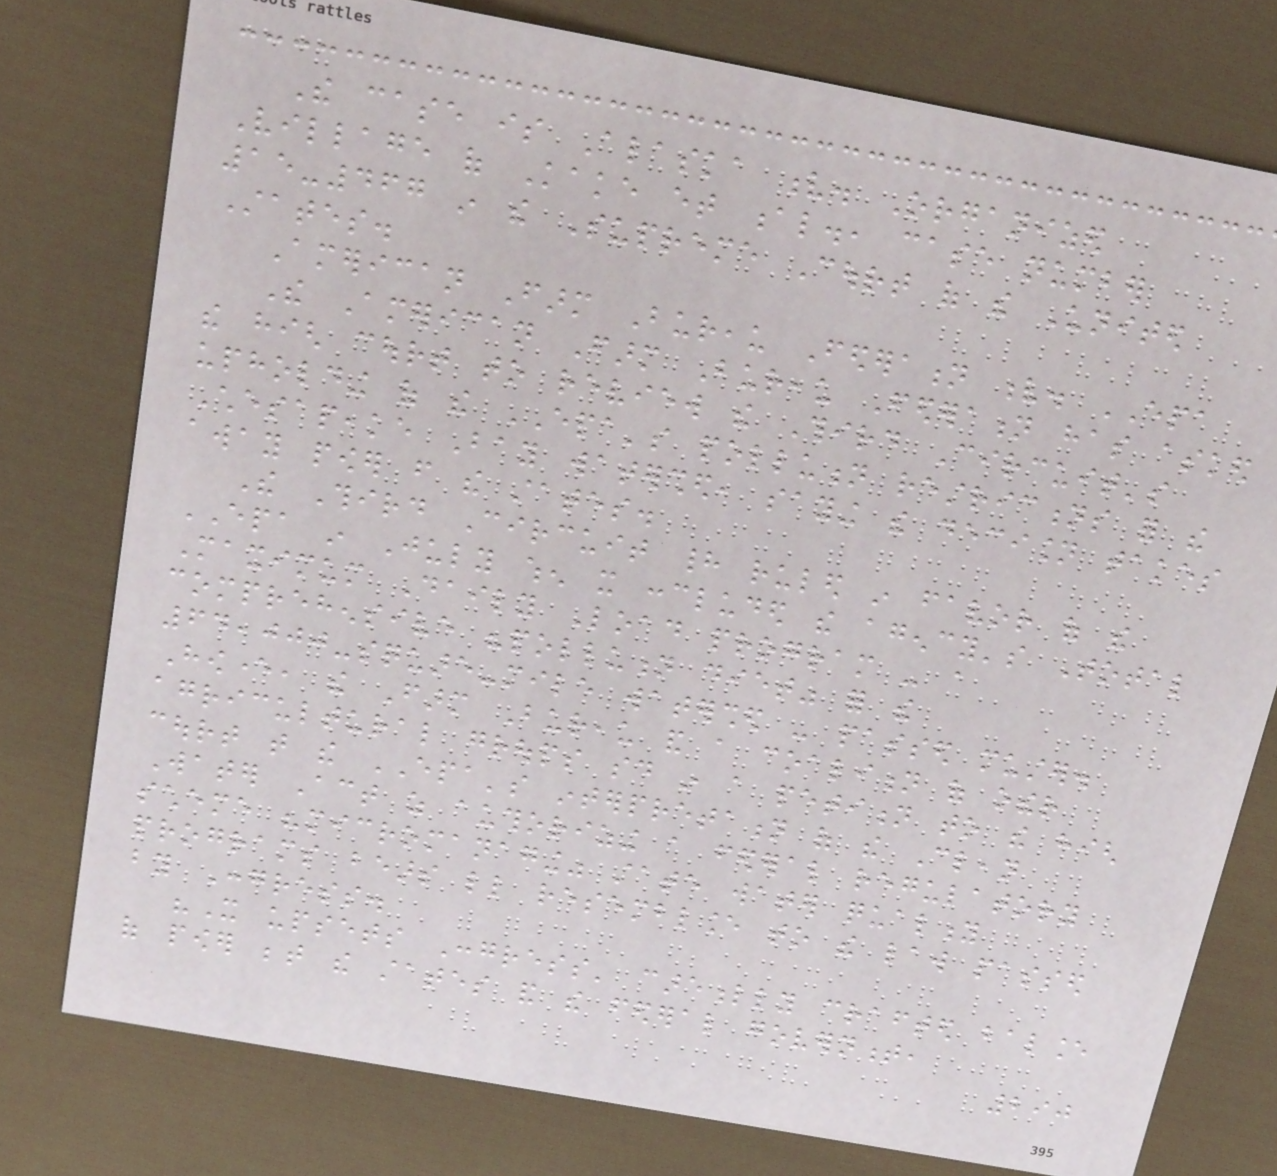The case is Alaska v. Organized
Village of Kake et al., case number
15-467 in the Supreme Court of the United
States.
American Farm Bureau Federation v. EPA
The American Farm Bureau Federation has asked
the high court to review the Third Circuit's
upholding of the EPA's pollution restrictions for the
Chesapeake Bay watershed, saying the decision takes
away power from the states.
The Third Circuit had ruled in favor of the
EPA in July when it concluded the agency's Total
Maximum Daily Load program - a
comprehensive "pollution diet" for the
64,000-square-mile watershed - passed muster.
However, the Farm Bureau and a coalition of other
agricultural groups said in a petition to the high
court that the EPA's interpretation of the Clean
Water Act as authorizing a federal regulatory
scheme "micromanaging" state water quality
programs bears little resemblance to the law passed
by Congress.
"It upsets Congress' carefully crafted balance
of power between the states and the federal government,
290
